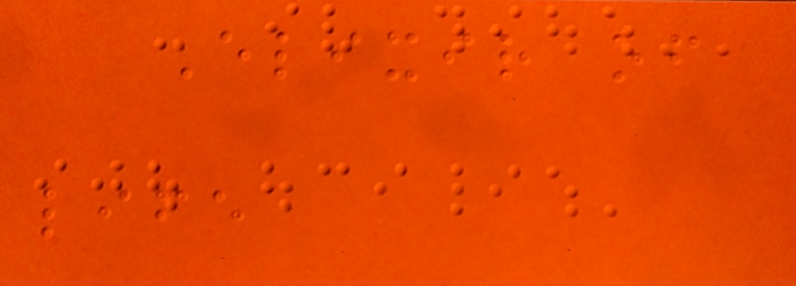Elixir of
life
